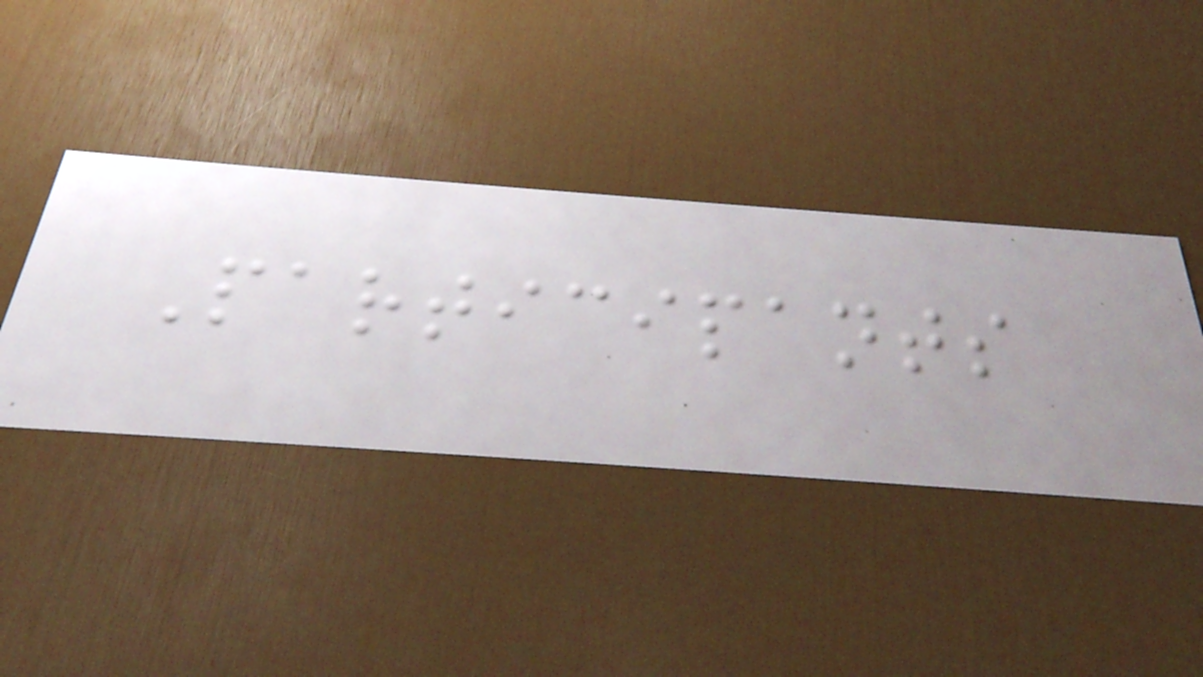Participants
